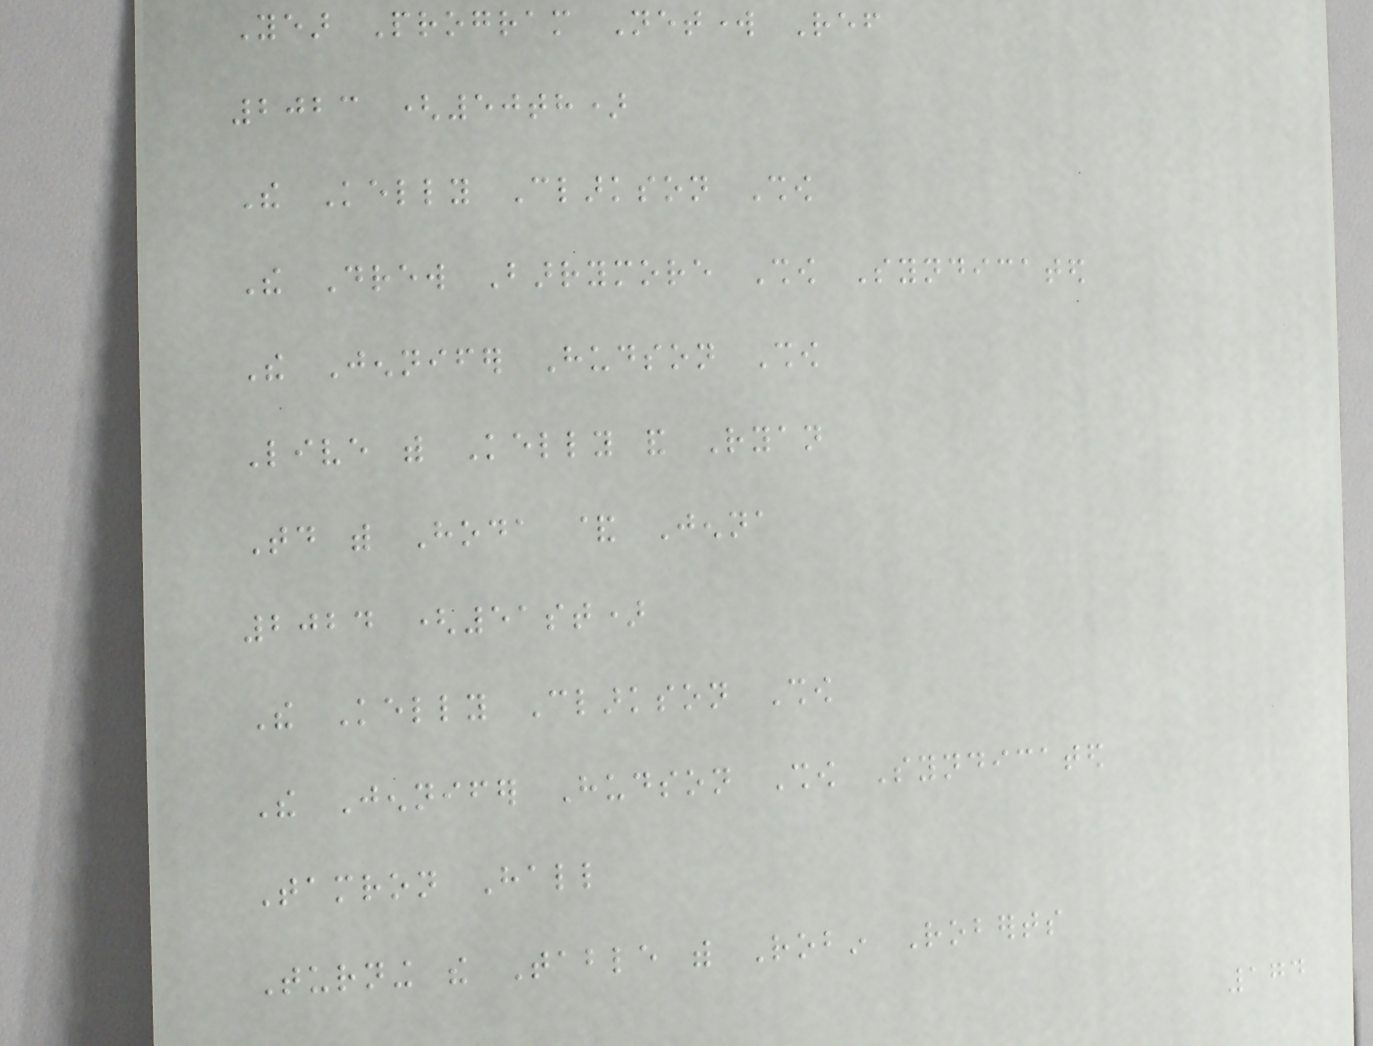Year Program Network Ref
2023 (50th)
The Kelly Clarkson Show
The Drew Barrymore Show Syndicated
The Jennifer Hudson Show
Live with Kelly and Ryan
Today with Hoda & Jenna
2024 (51st)
The Kelly Clarkson Show
The Jennifer Hudson Show Syndicated
Tamron Hall
Turning the Table with Robin Roberts
174
